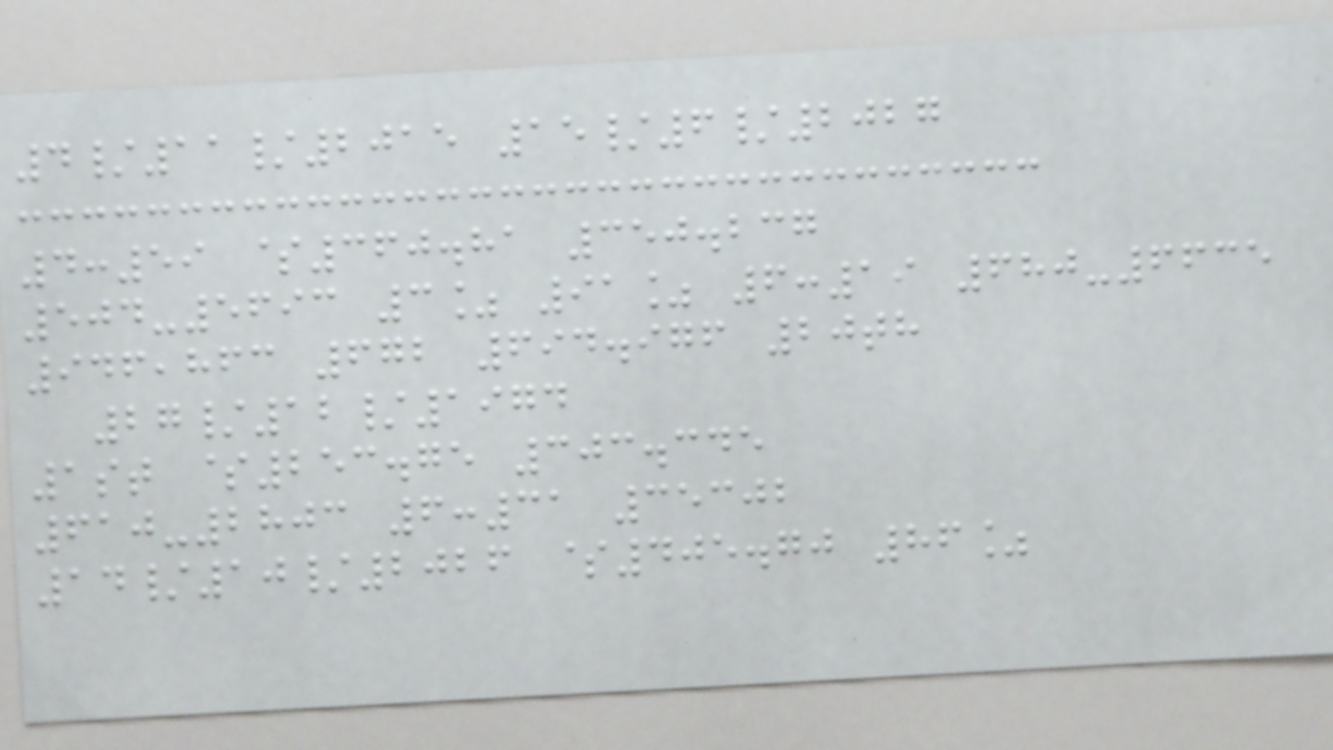4/11/2015 15/6/2027
4:59 $360.81 350.237
504-5693 3% 91% 6:19 680-6635
946,863 672 694.976 20th
27/12/1974
1st $253.75 303.345
610-2803 6:31 35302
14/10/2026 $405.70 86%
